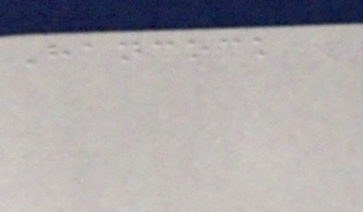Hancock
